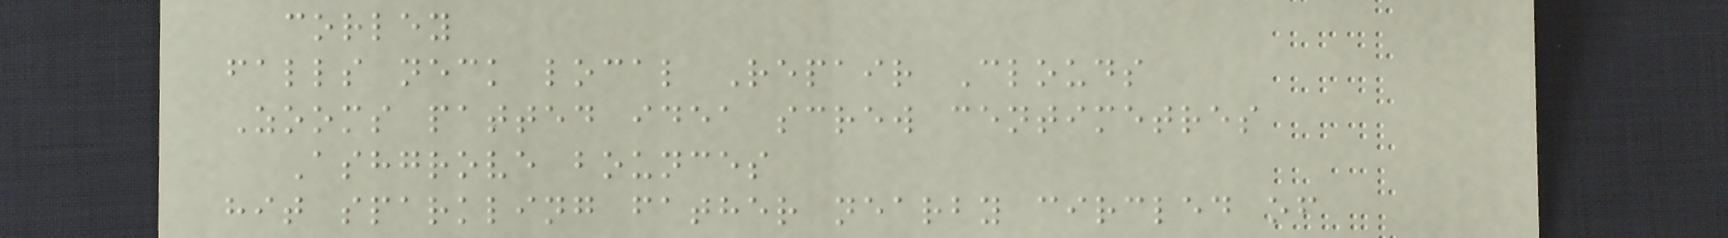corley
falls neck local Repair Clouds
Zooms patted idea screw centimetres
Ashgrove bounces
hit sparkling father nearby circled of
